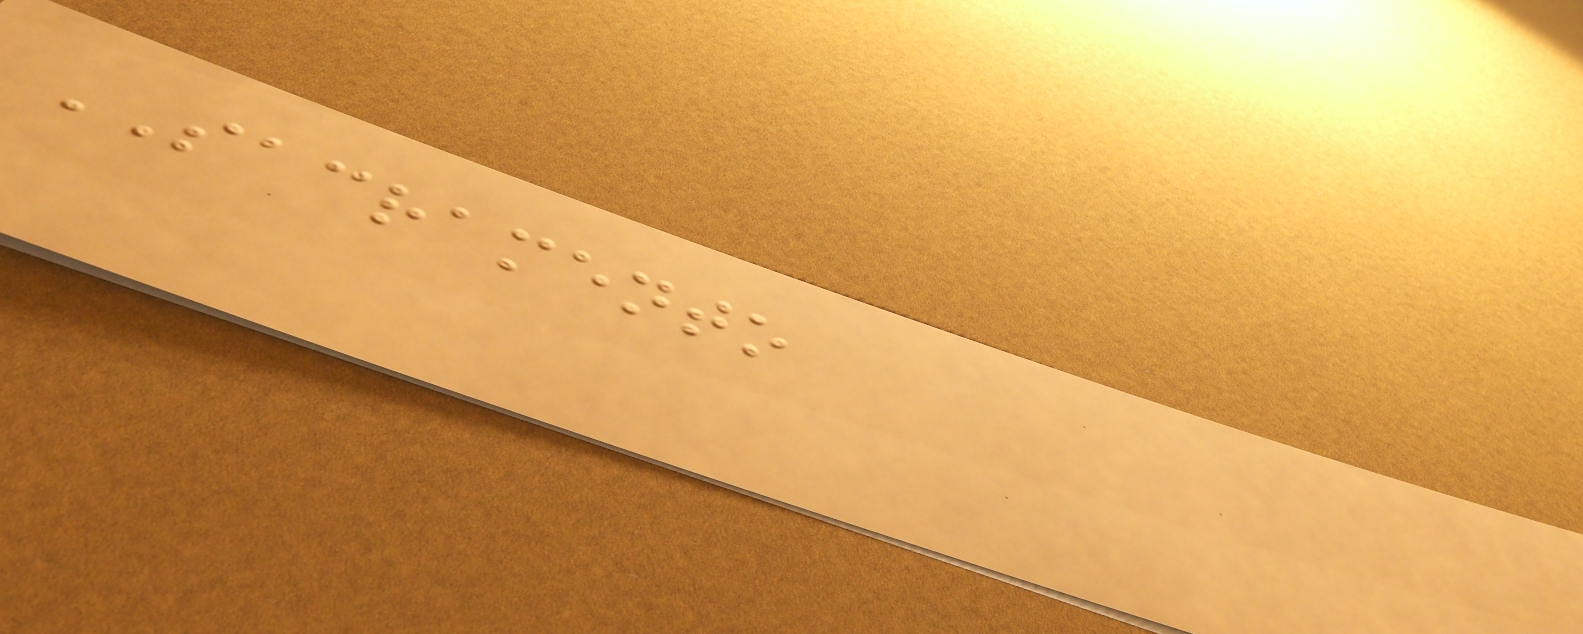SACRAMENTO
